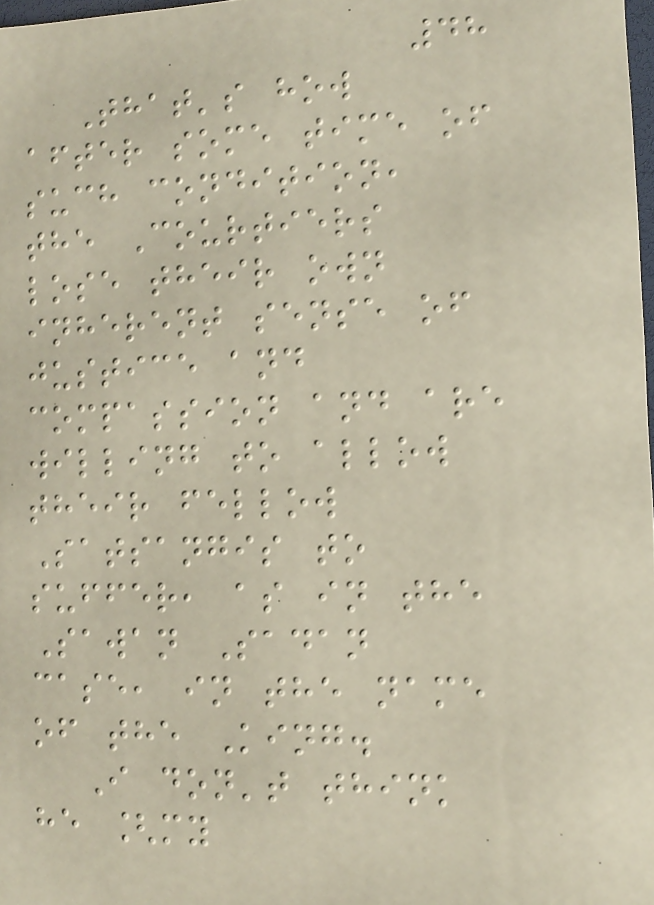48
That's how
after some time of
such condition,
the Courtiers
lose their own
inherent sense of
justice and
compassion and are
willing to allow
their fellow
Satsangis to
suffer, as in the
Sawan Sadan
case, in the name
of the King.
I don't think
he [my
